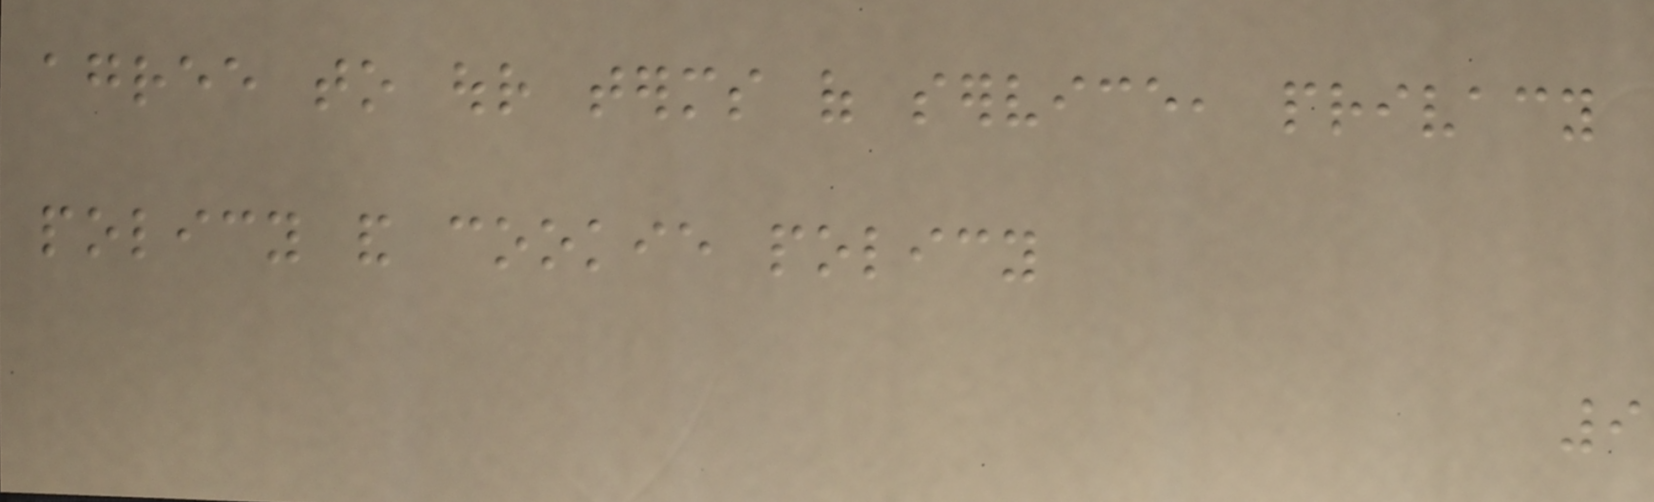agree to our terms of service, privacy
policy and cookie policy
9
